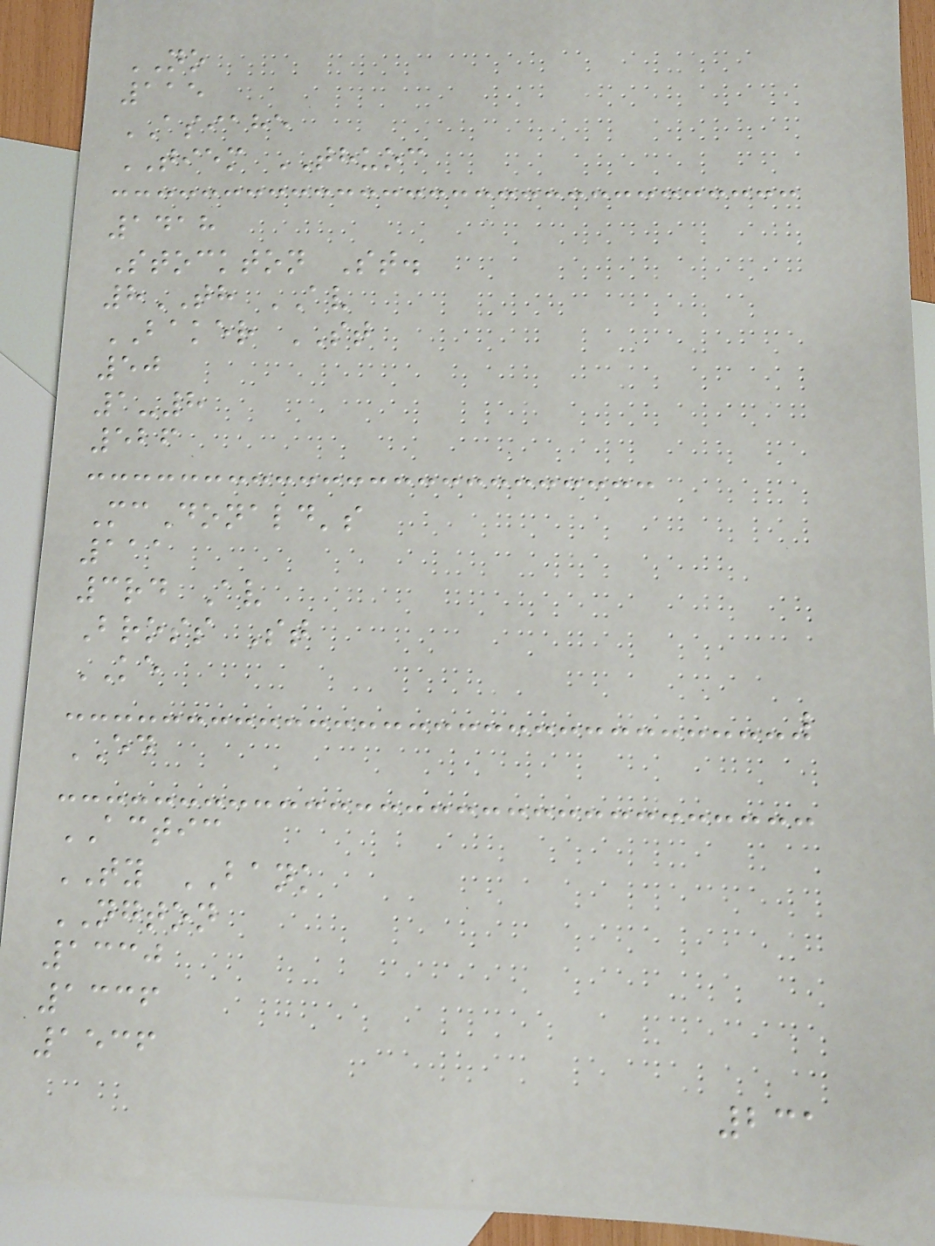NO
115
ASIAHE
TIEM THUOC
1418
Stockton St.
8TH AV
BAKER ST
50
1-8
526
McDonald's
111
3rd Av
Bross St
KE
ED
ACTIC
TY BANK
NGTON
1330
1336
1536
231
